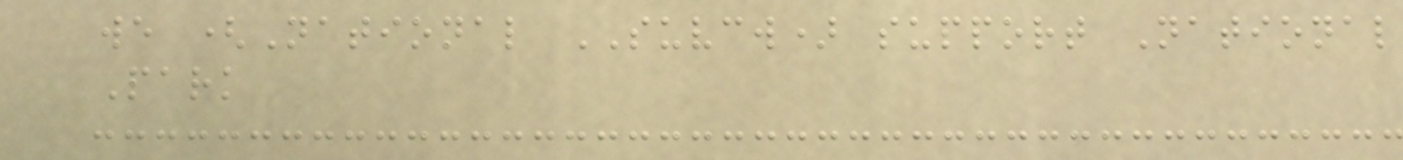we (National SUVCW) support National
Park
